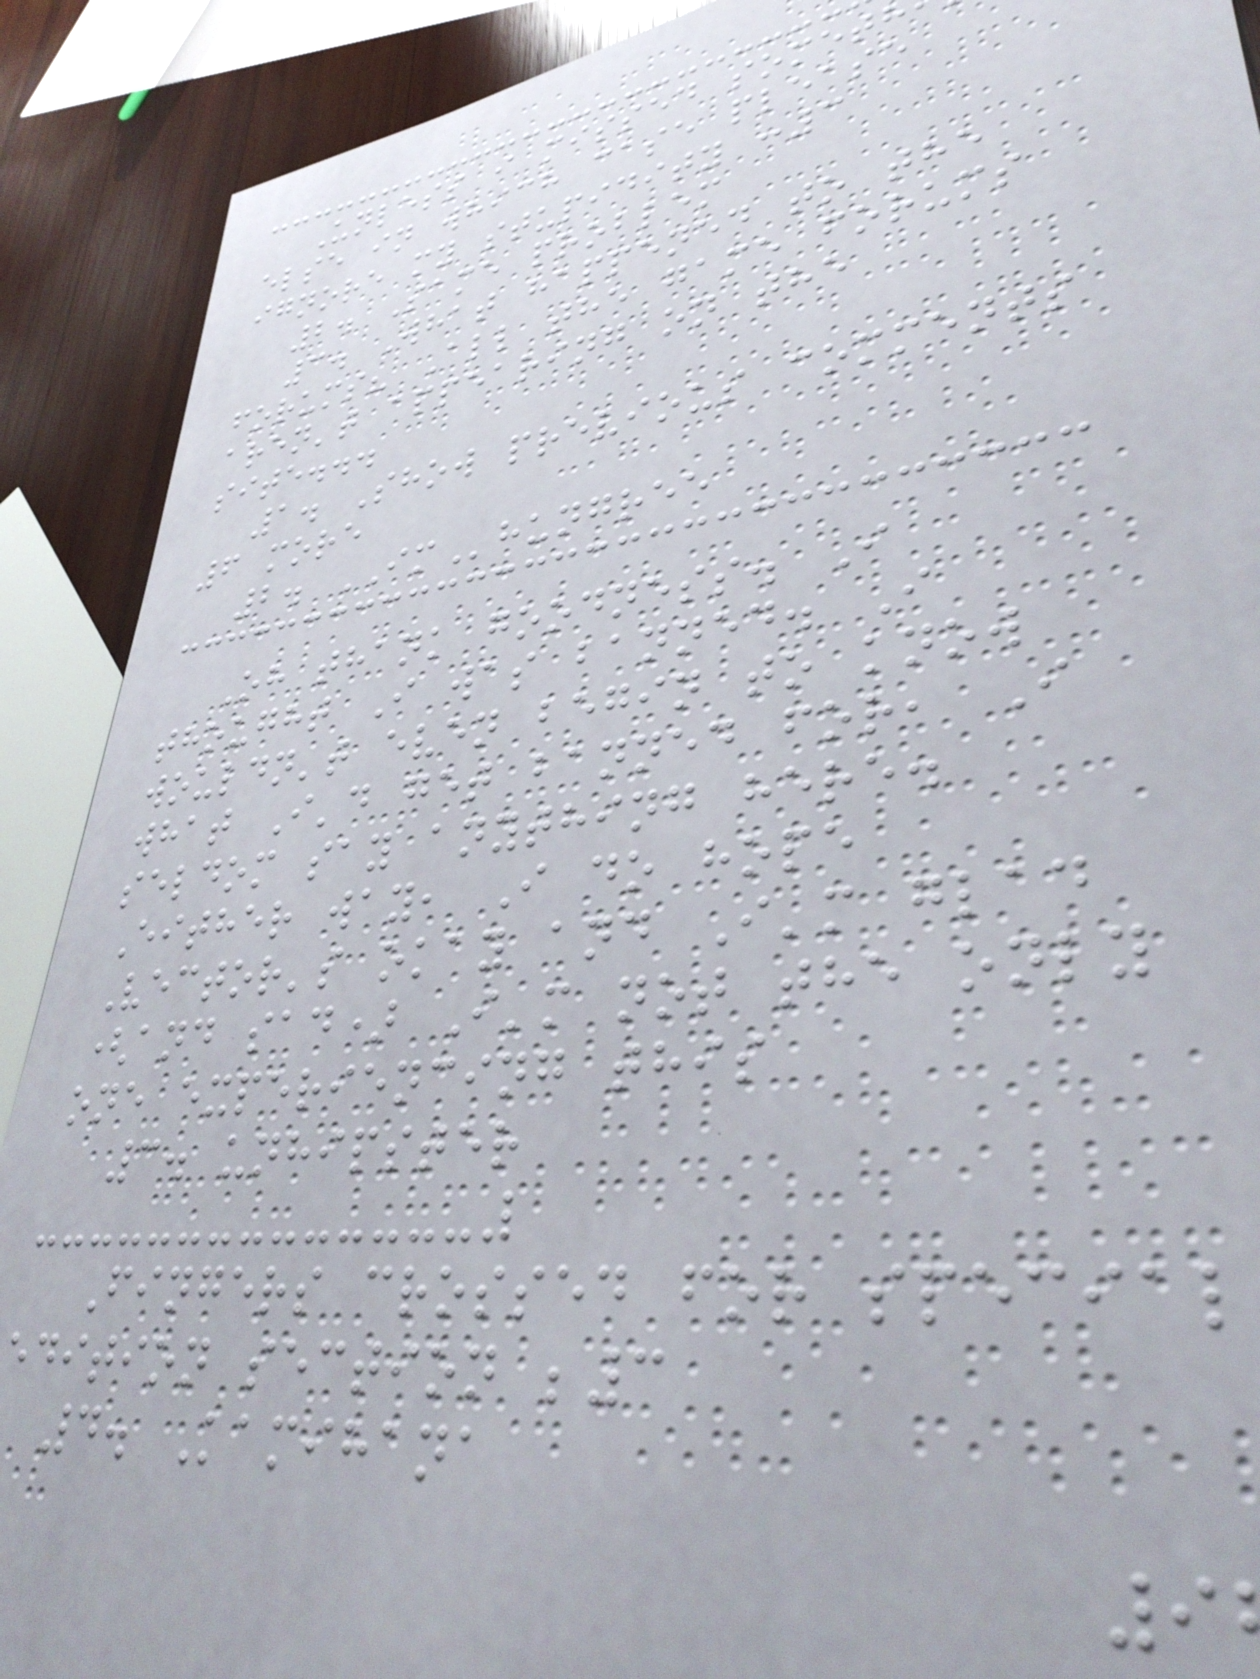Unless i missed somet
else in which case please
ignore my stupidity :3
2. Same problem
3. What happened to the
forums? All the game forums
aren't appearing on the
site...
1. Show previous comments
6 more
2. IMhungree
Oh thank goodness. I
thought I was banned. I
wouldn't even begin to know
what I'd get banned for, I
seldom say anything here.
Either way, I do hope
Vector's okay and I'm glad
(and sad) I'm not the only
one experiencing this
3. unhipster
Fingers crossed for special
edition section ;3
4. Kamihana
